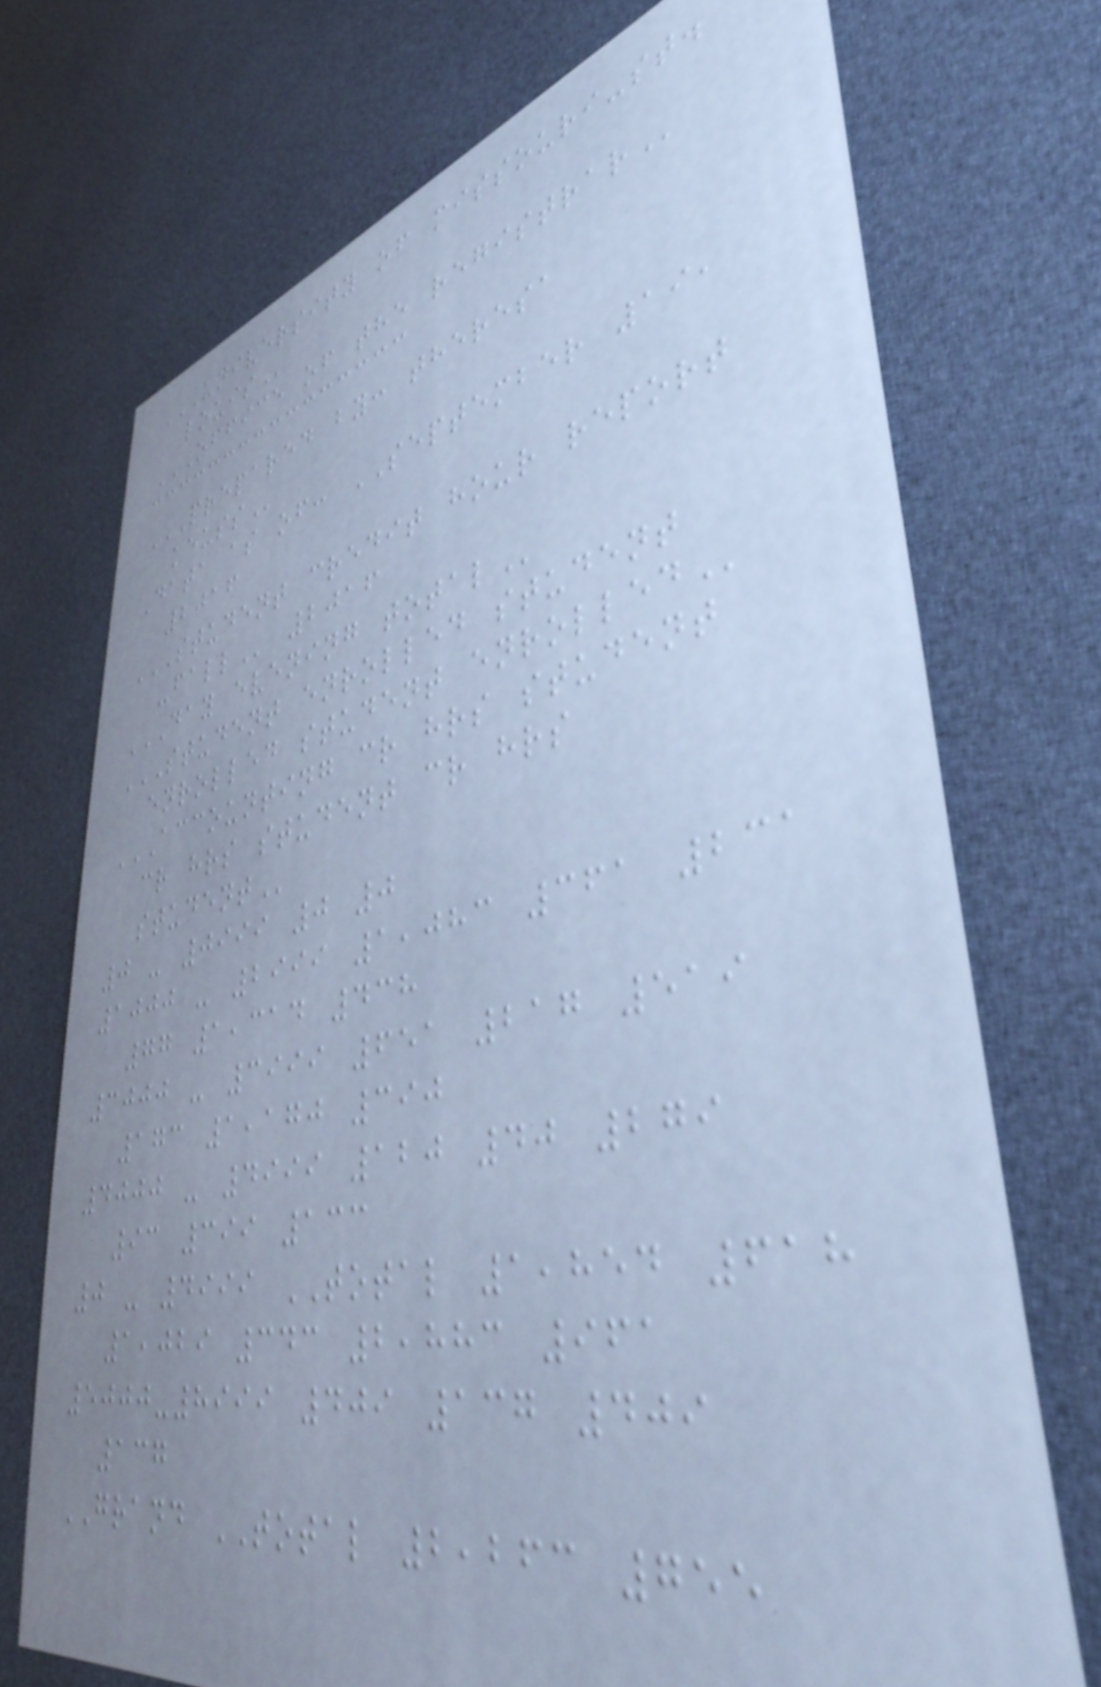UNIVERSITY OF MISSOURI-ST.
LOUIS
OFFICE OF THE REGISTRAR
PREPARED BY: THERESA
KEUSS
Data as of: SEPTEMBER 19,
2016
STUDENT CREDIT HOUR REPORT
-FALL 2016
DAY EVENING TOTAL
STUDENT ENROLLED STUDENT
ENROLLED STUDENT ENROLLED
ACCOUNTING CR HRS STUDENT
CR HRS STUDENT CR HRS
STUDENT
0 - 0999 0 0
1000 - 2999 1,083 361 231
77 1,314 438
3000 - 3999 651 217 519
173 1,170 390
4000 - 4999 120 40 279
93 399 133
0 - 4999 TOTAL 1,854 618
1,029 343 2,883 961
5000-8999 409 137 409
137
GRAND TOTAL 2,263 755
